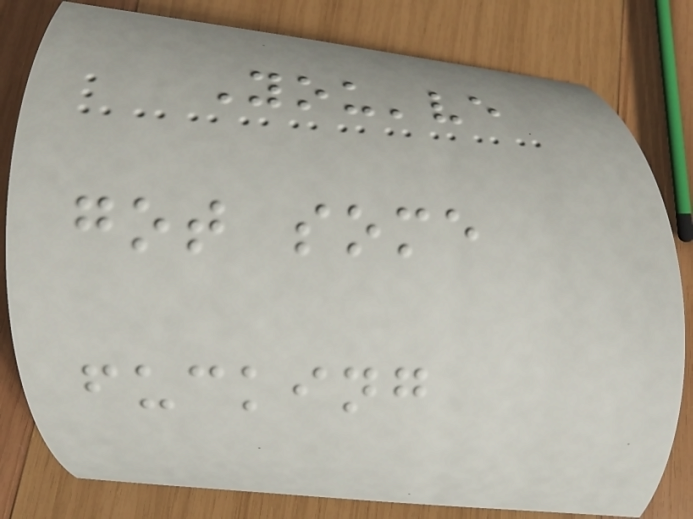You've
got some
fucking
